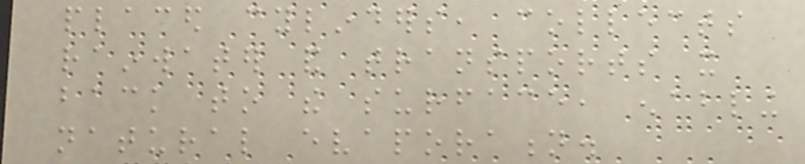placed cylinders, collects
rainwater and transports it
back to the surface, enabling
natural evaporation.
